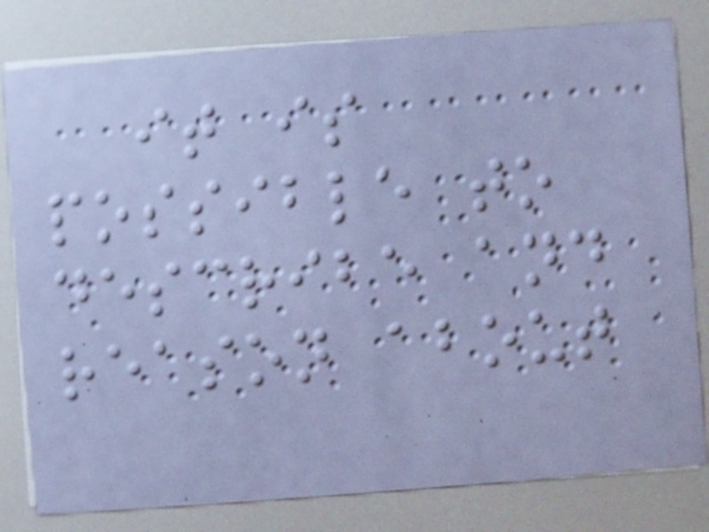it is
possible to
describe and
reason about
